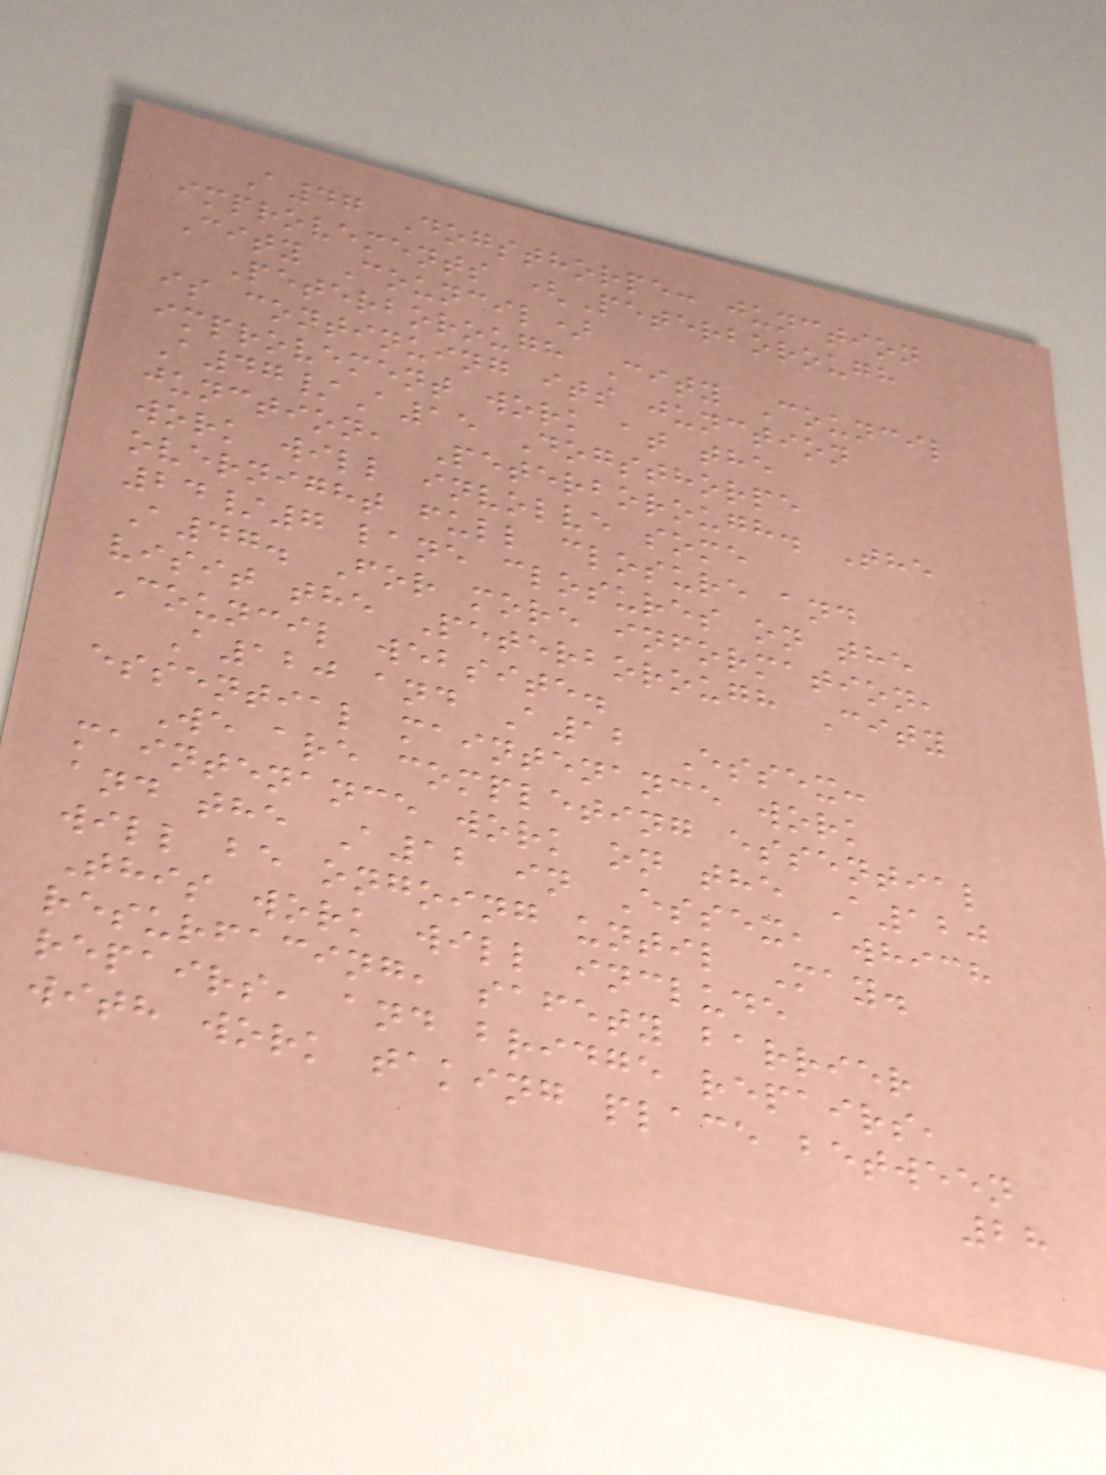A47 Dogsthorpe: junction
improvements (Peterborough
City Council)
Peterborough City Council
is continuing its junction
improvement work at the
A47/A15 Dogsthorpe
junction, Peterborough. The
work will involve some
overnight full closure and
24/7 lane closures on the
A47. For more information,
visit the Peterborough City
Council website.
A120 and A12 Essex:
essential maintenance work
We are completing essential
maintenance work on the A120
and the A12 in Essex, which
will be ongoing until May.
This work will include
resurfacing, safety barrier
repairs, and bridge repairs,
with work taking place between
28
